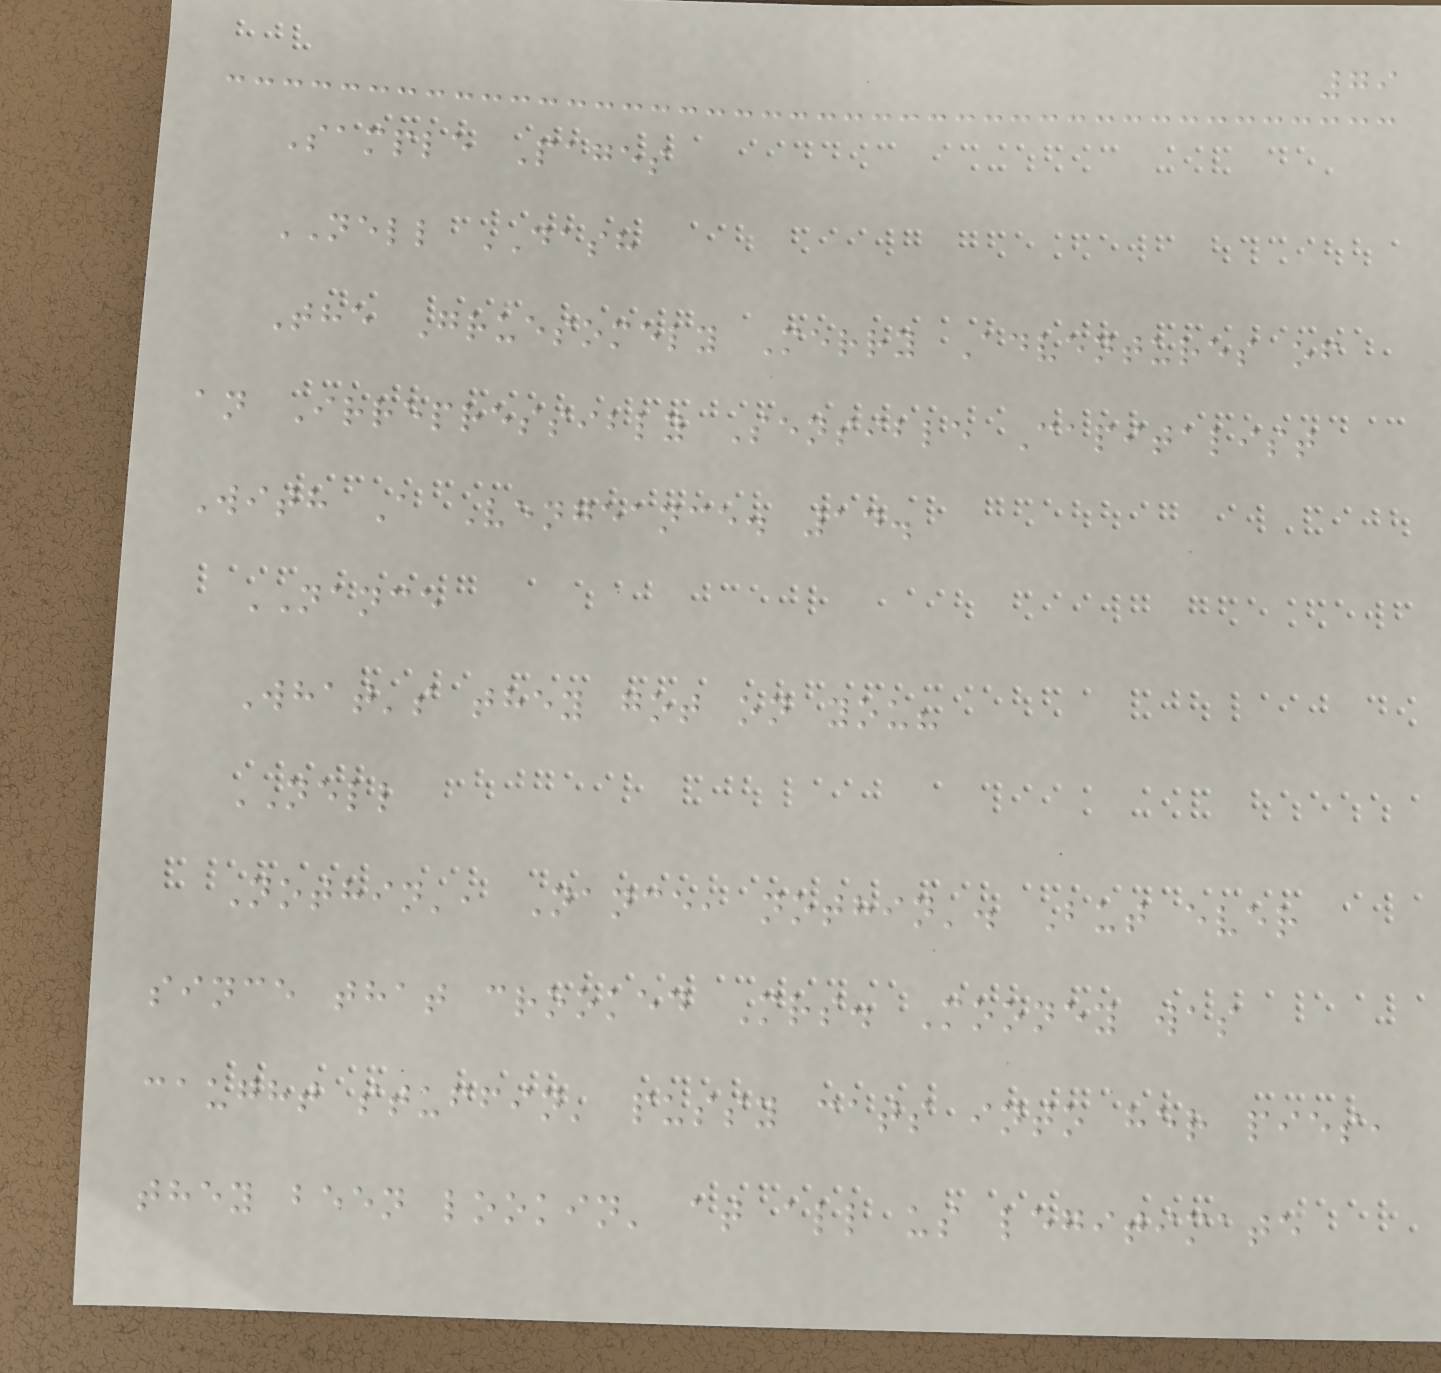79
Sample Pages
NELL DASH
The Gruesomely Merry Adventures of
an Irrepressibly Sensible Capitalist
With A Vengeance. 14.
NANCE
What's they got on you?
NELL
Nothin', Nance, nothin'. But ever
since that crooked Mrs. Mooney was
caught stuffin' pussy cats into her pies,
they been lookin' at all us legitimate
